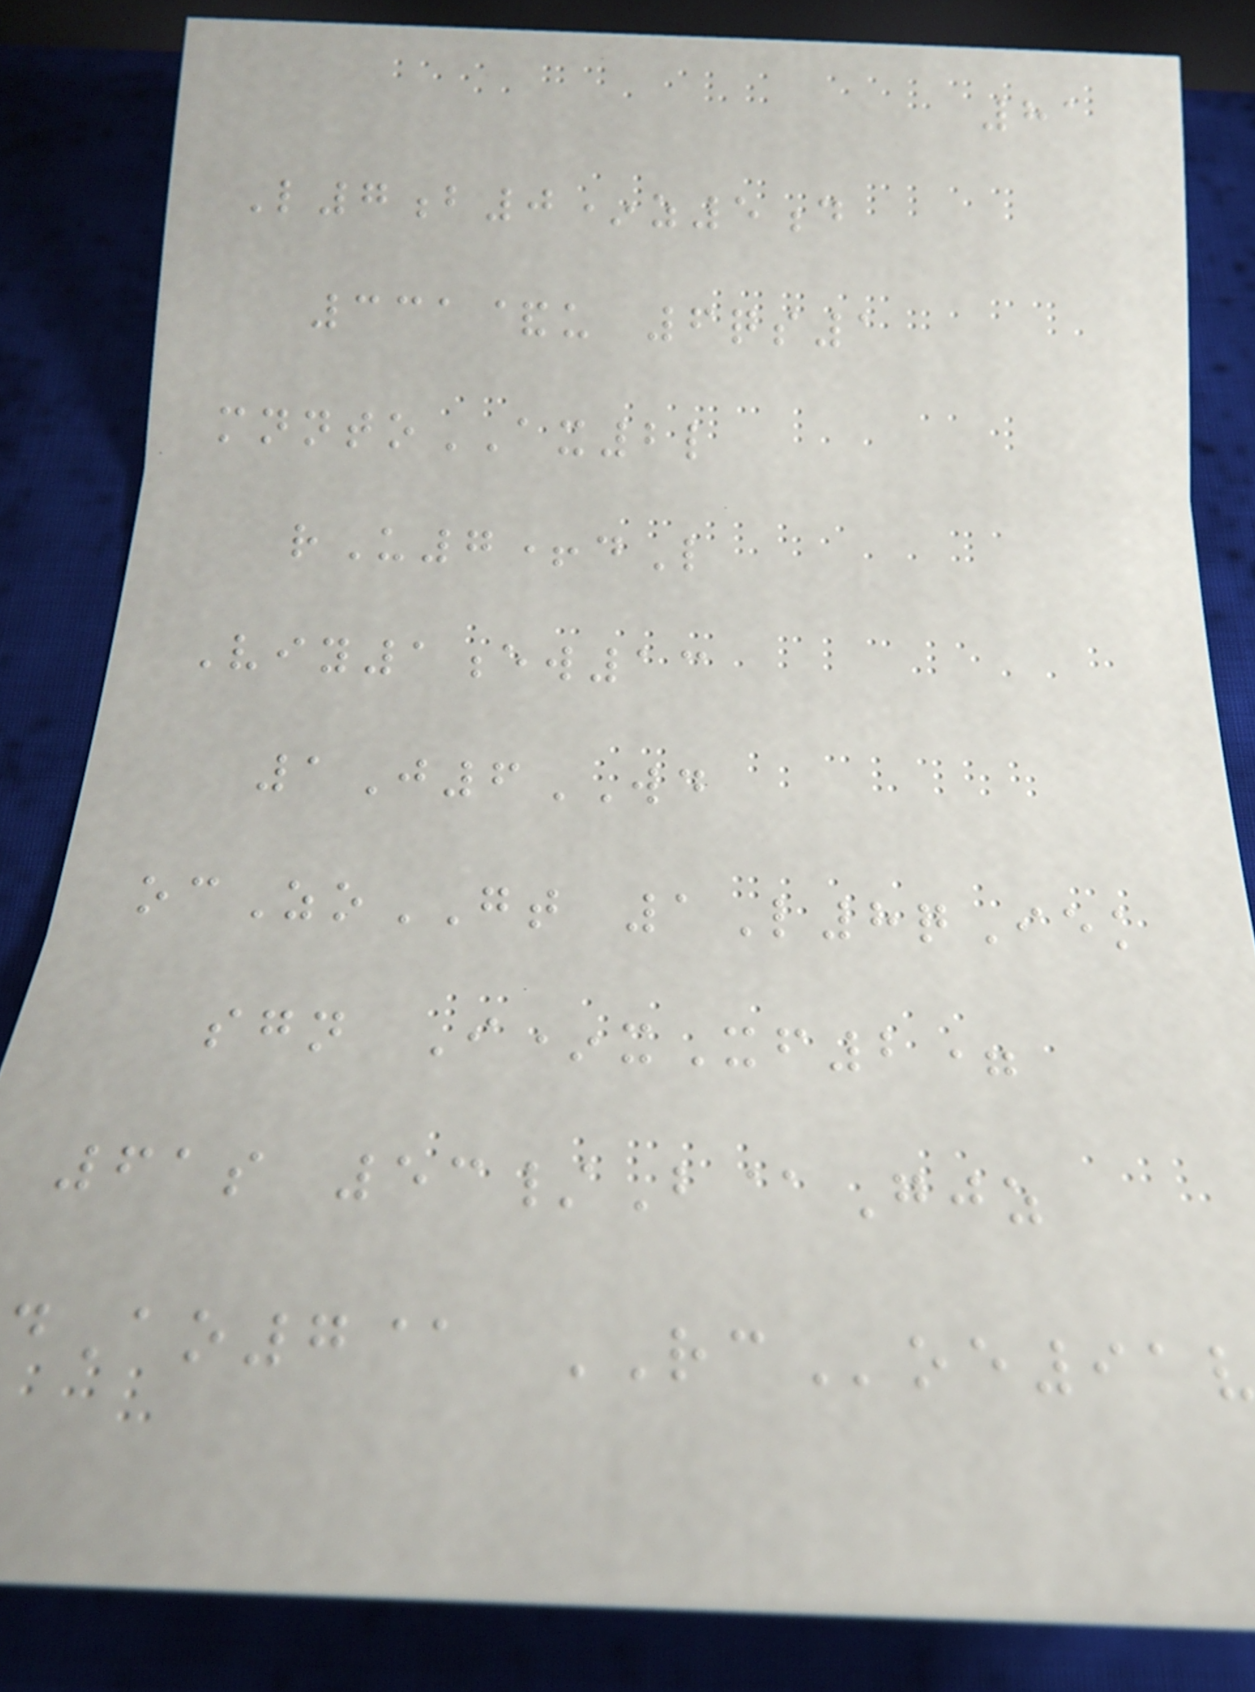81
L7b0*z5d
331&u 6qs1
mnntoAX2l
rU7+dL
Viy1ew13
1J6WD
ocZoGT 1L8qIek
sgn I*xXf2=
61s 53/B@Gjz
dAo7@ RCoe91v
